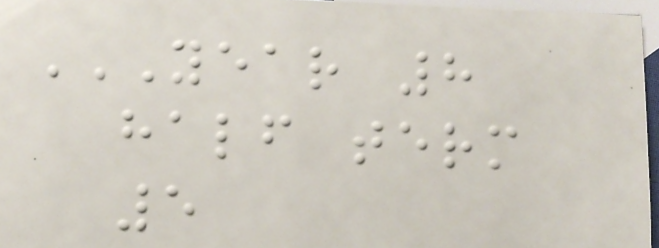YEAR 8
HALF TERM
5
